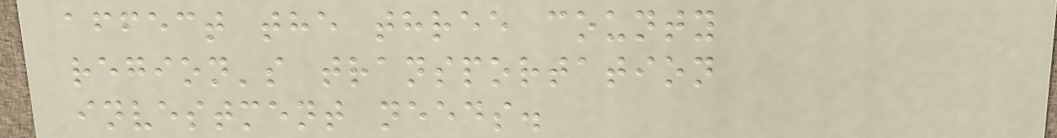affect the three county
region's transportation
investment needs.
